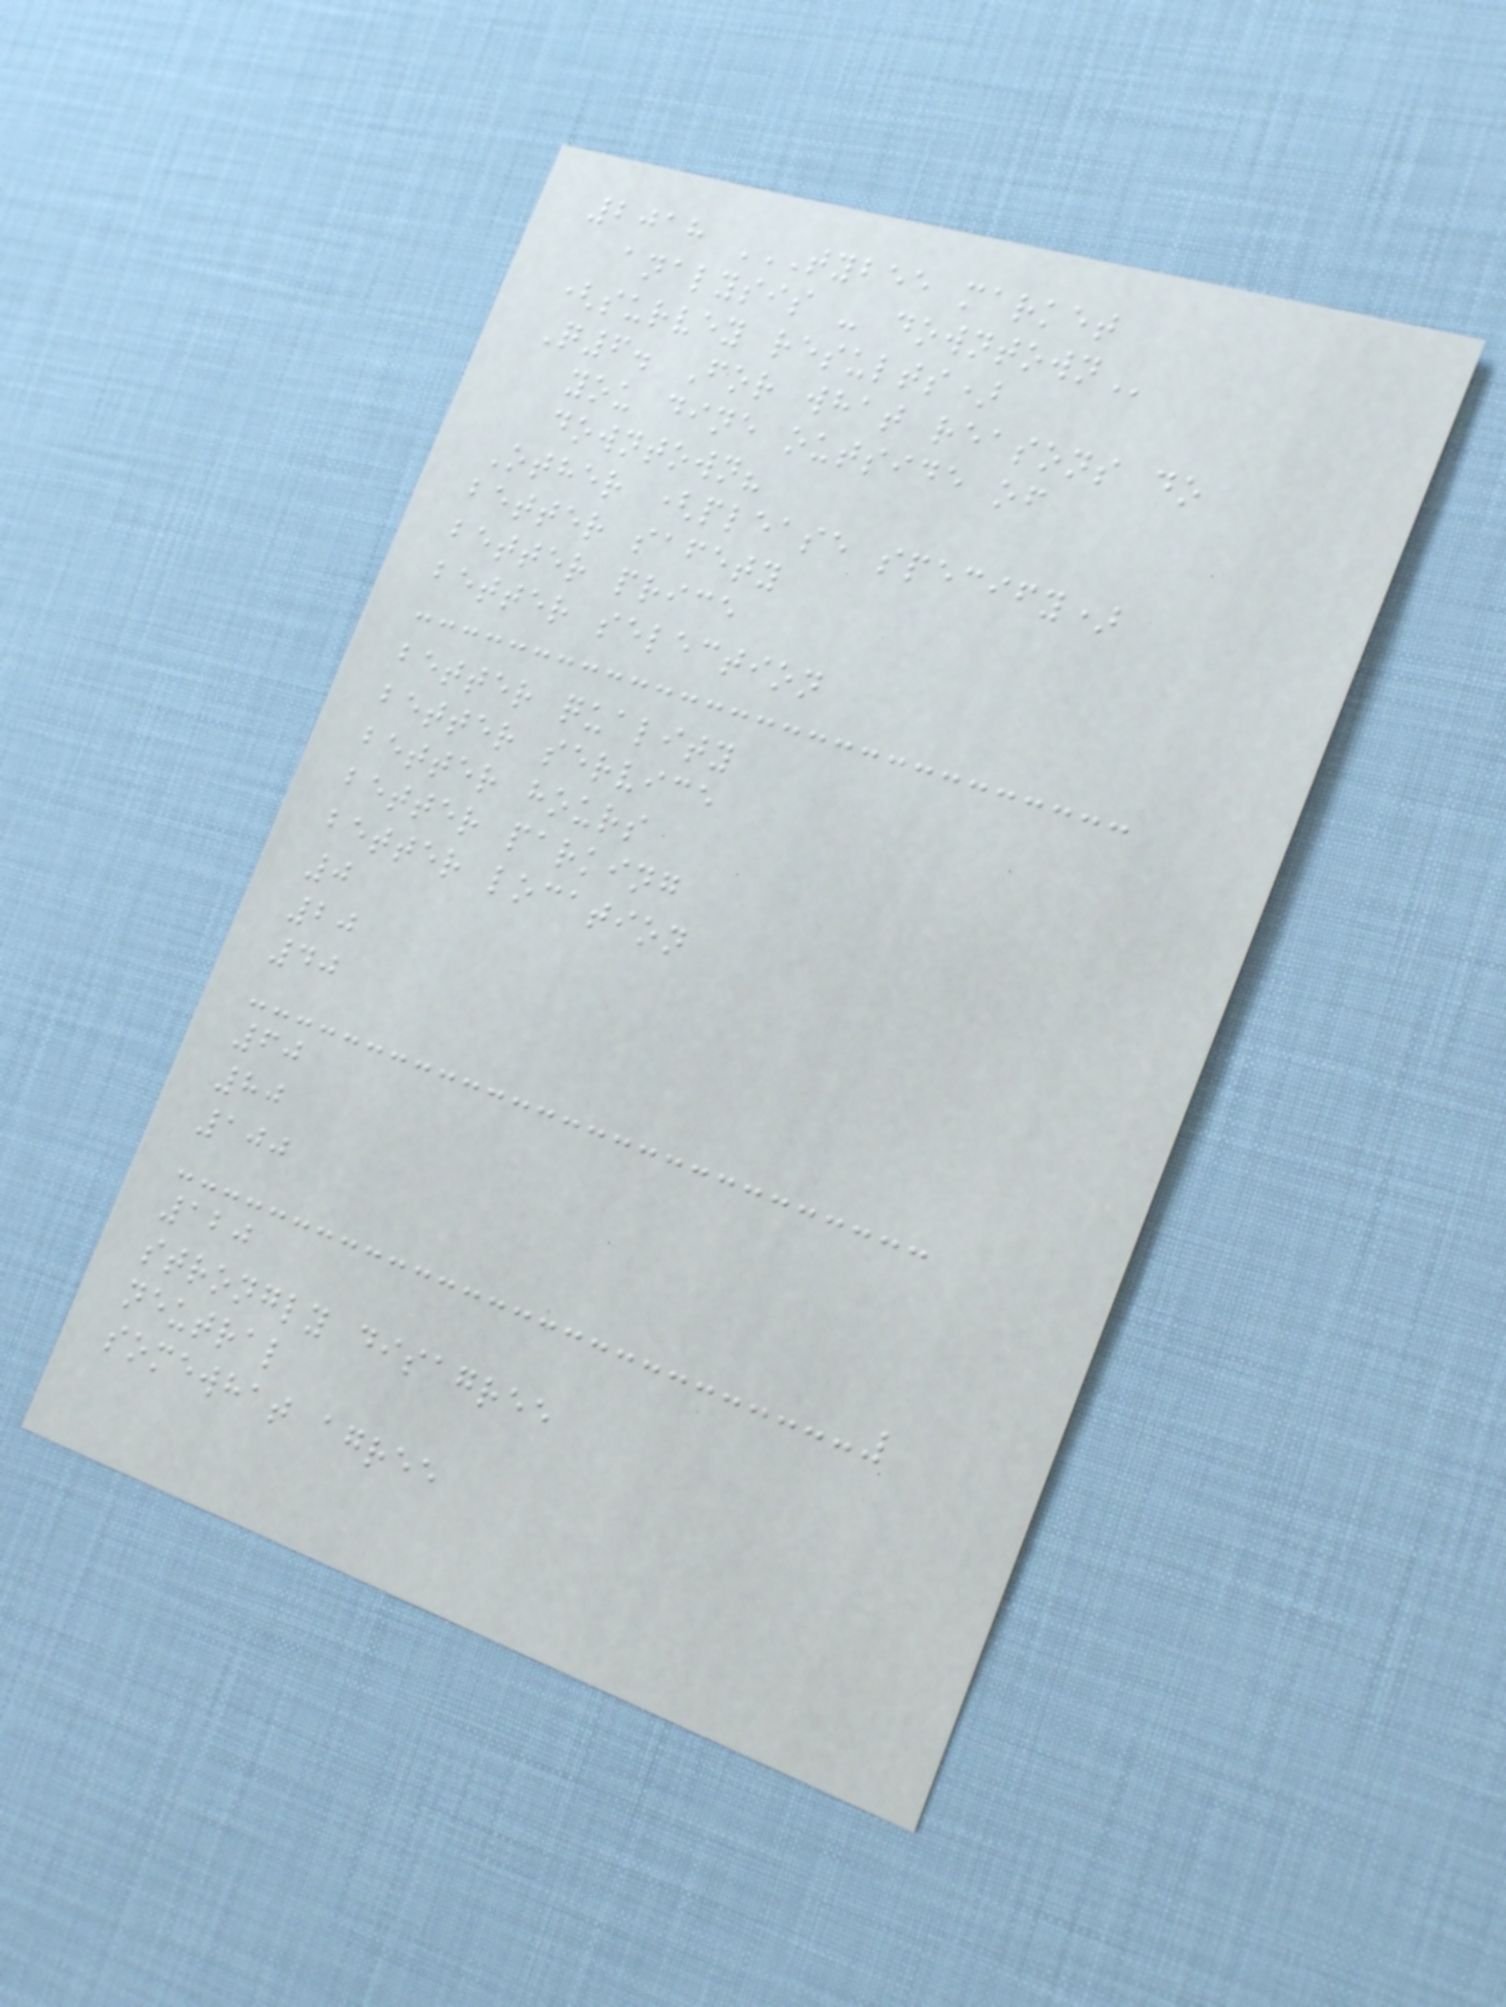2018 TYBEE MARKET
ANALYSIS - DOWNTOWN
(survey results)
Q6. For what reasons do
you dine outside of
downtown?
Other (please specify)
better safety
better price
better selection
better quality
better service
better hours
better parking
better location
0
20
40
60
80
100
120
strongly disagree
neutral
somewhat agree
